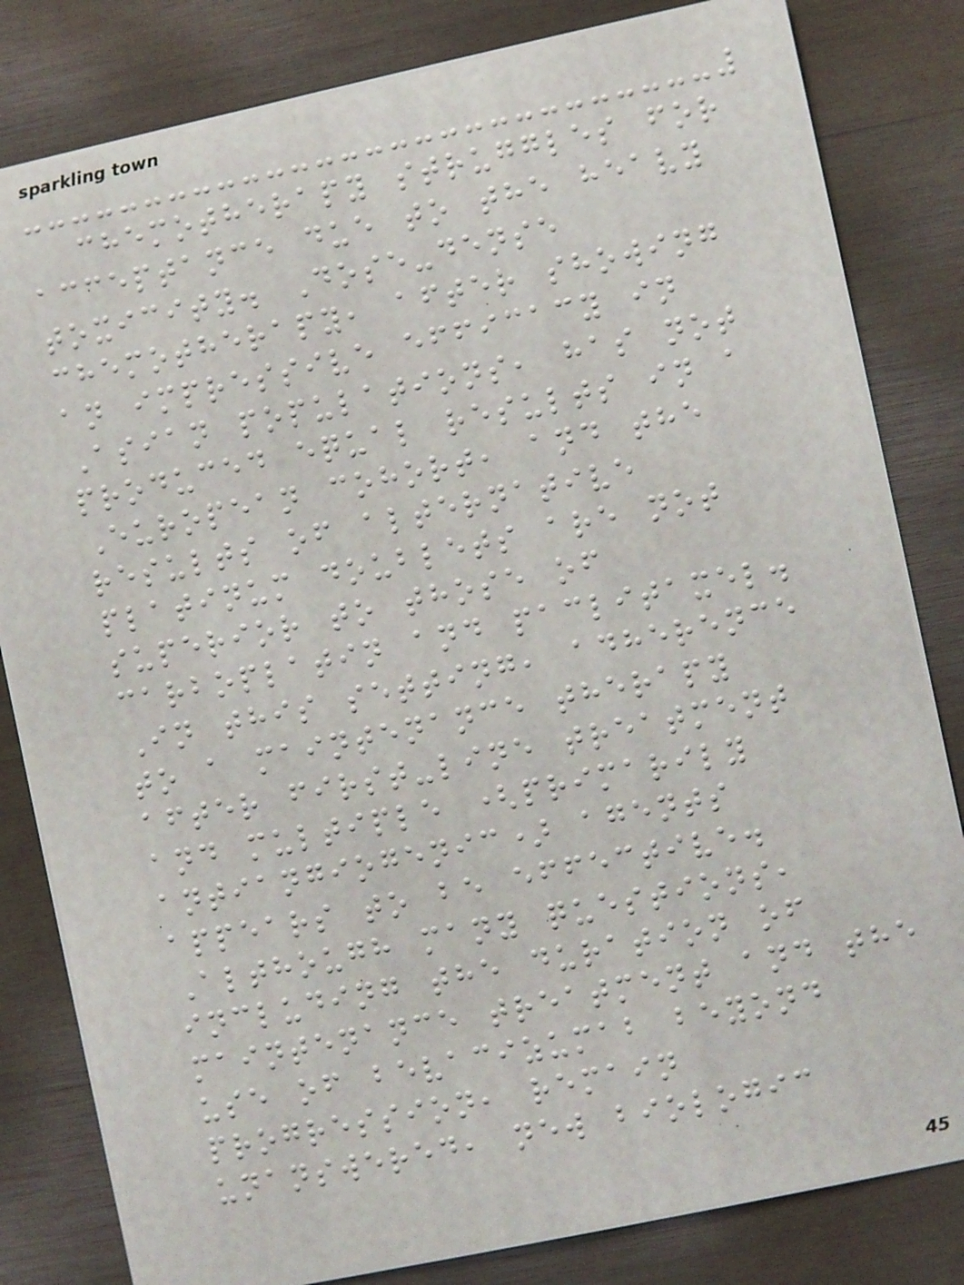chemotherapy struggles for
acceptance due to the heavy
toxicity. Dose-dense
chemotherapy, after showing
an impressive efficacy in
Asian populations, has not
produced equal results in a
European cohort, and the
results of alternative
platinum doublets are not
superior to those of
carboplatin and paclitaxel.
In this setting, adherence
to a maintenance therapy
after first-line treatment
and multiple (primarily
antiangiogenic) agents
appears to be effective.
Although many questions,
including the duration of
maintenance treatment and the
use of bevacizumab beyond
progression, remain
unanswered, new biologic
